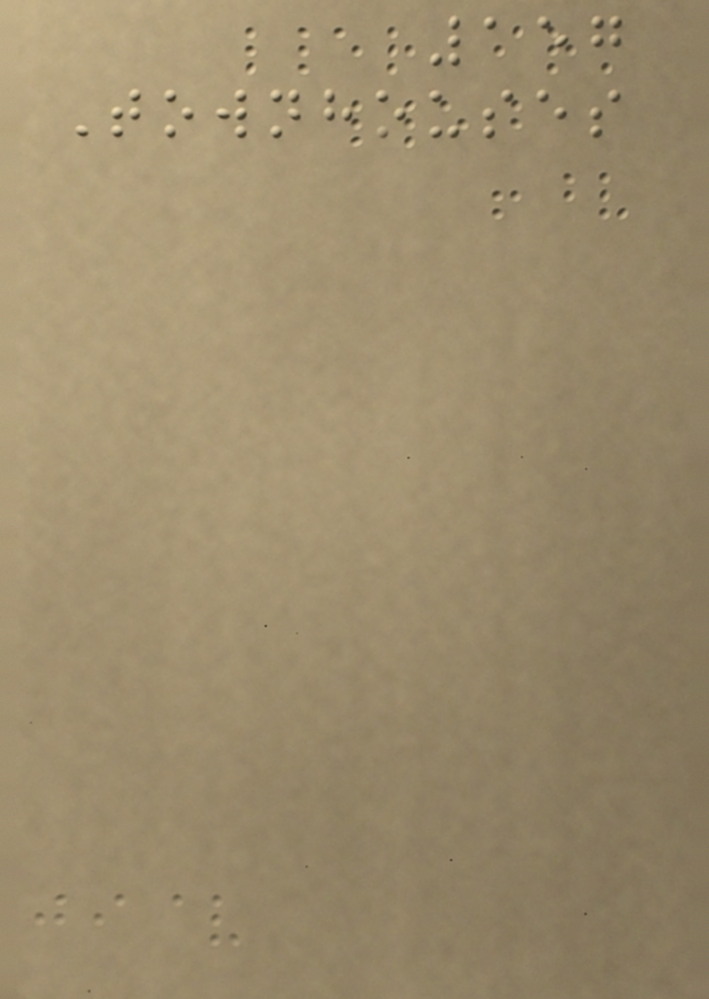157
Townhouses
